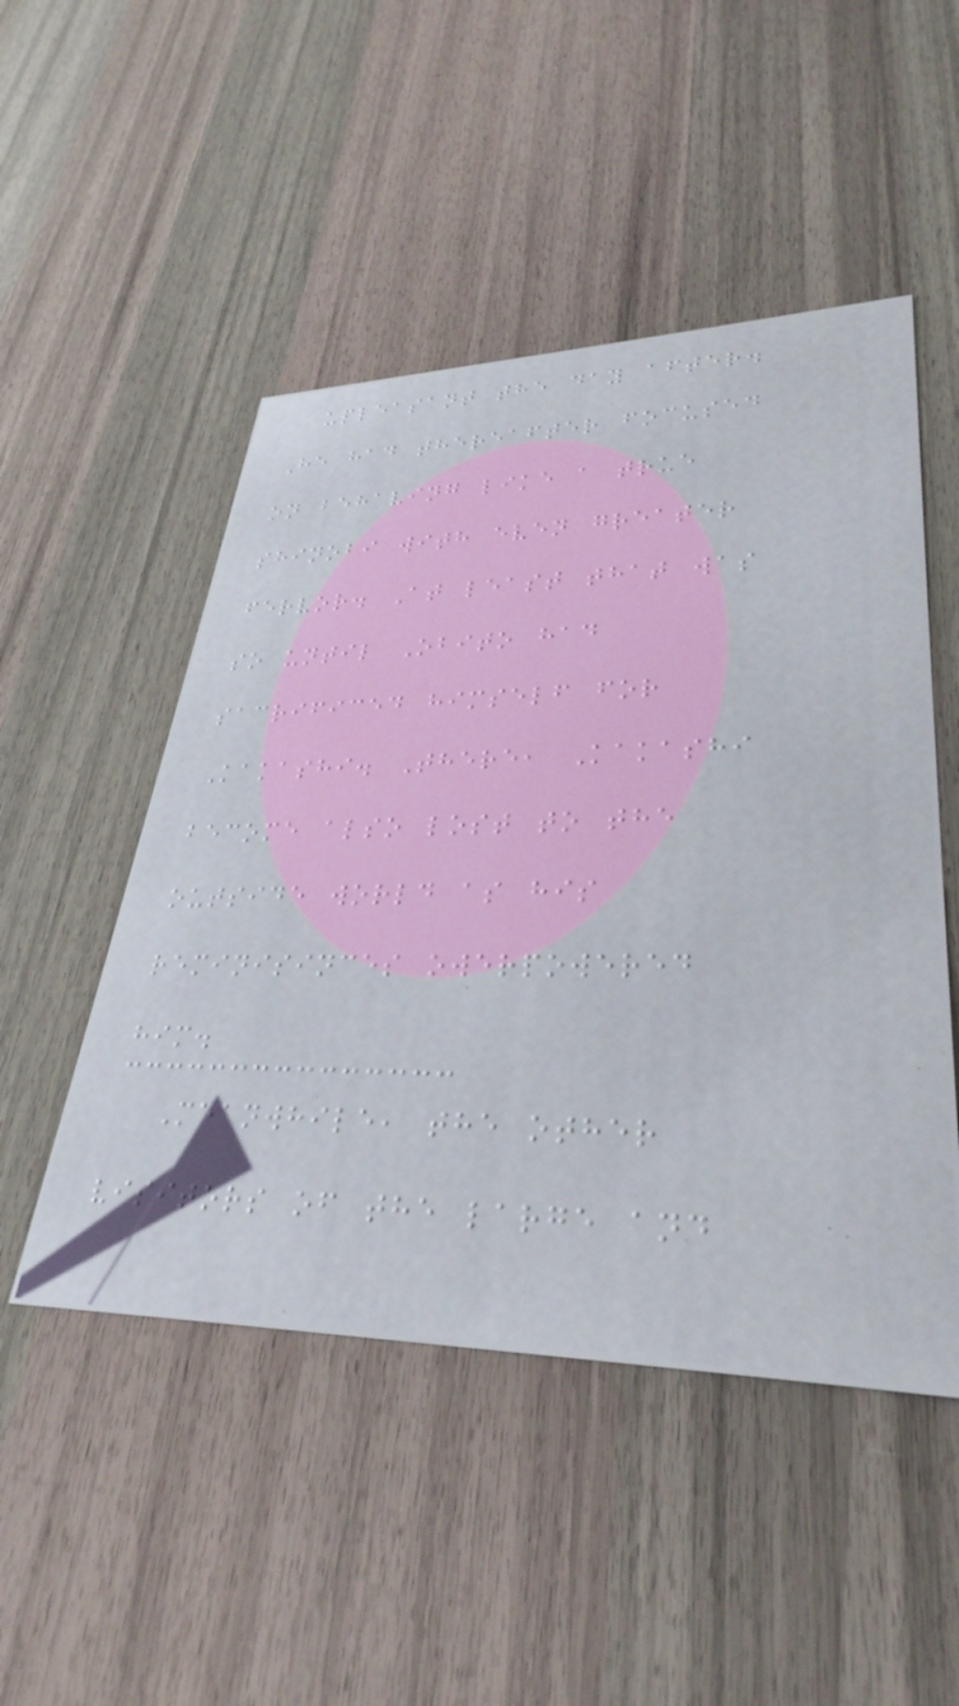upleasant the day after.
He had thereafter focused
on behaving like a true
shinobi with even greater
fervor. At least that was
so until Obito had
sacrificed himself for
Kakashi. There, Kakashi
become also lost to the
outside world as his
reminisinces owerpowered
him.
Meanwhile, the other
visitors of the large and
